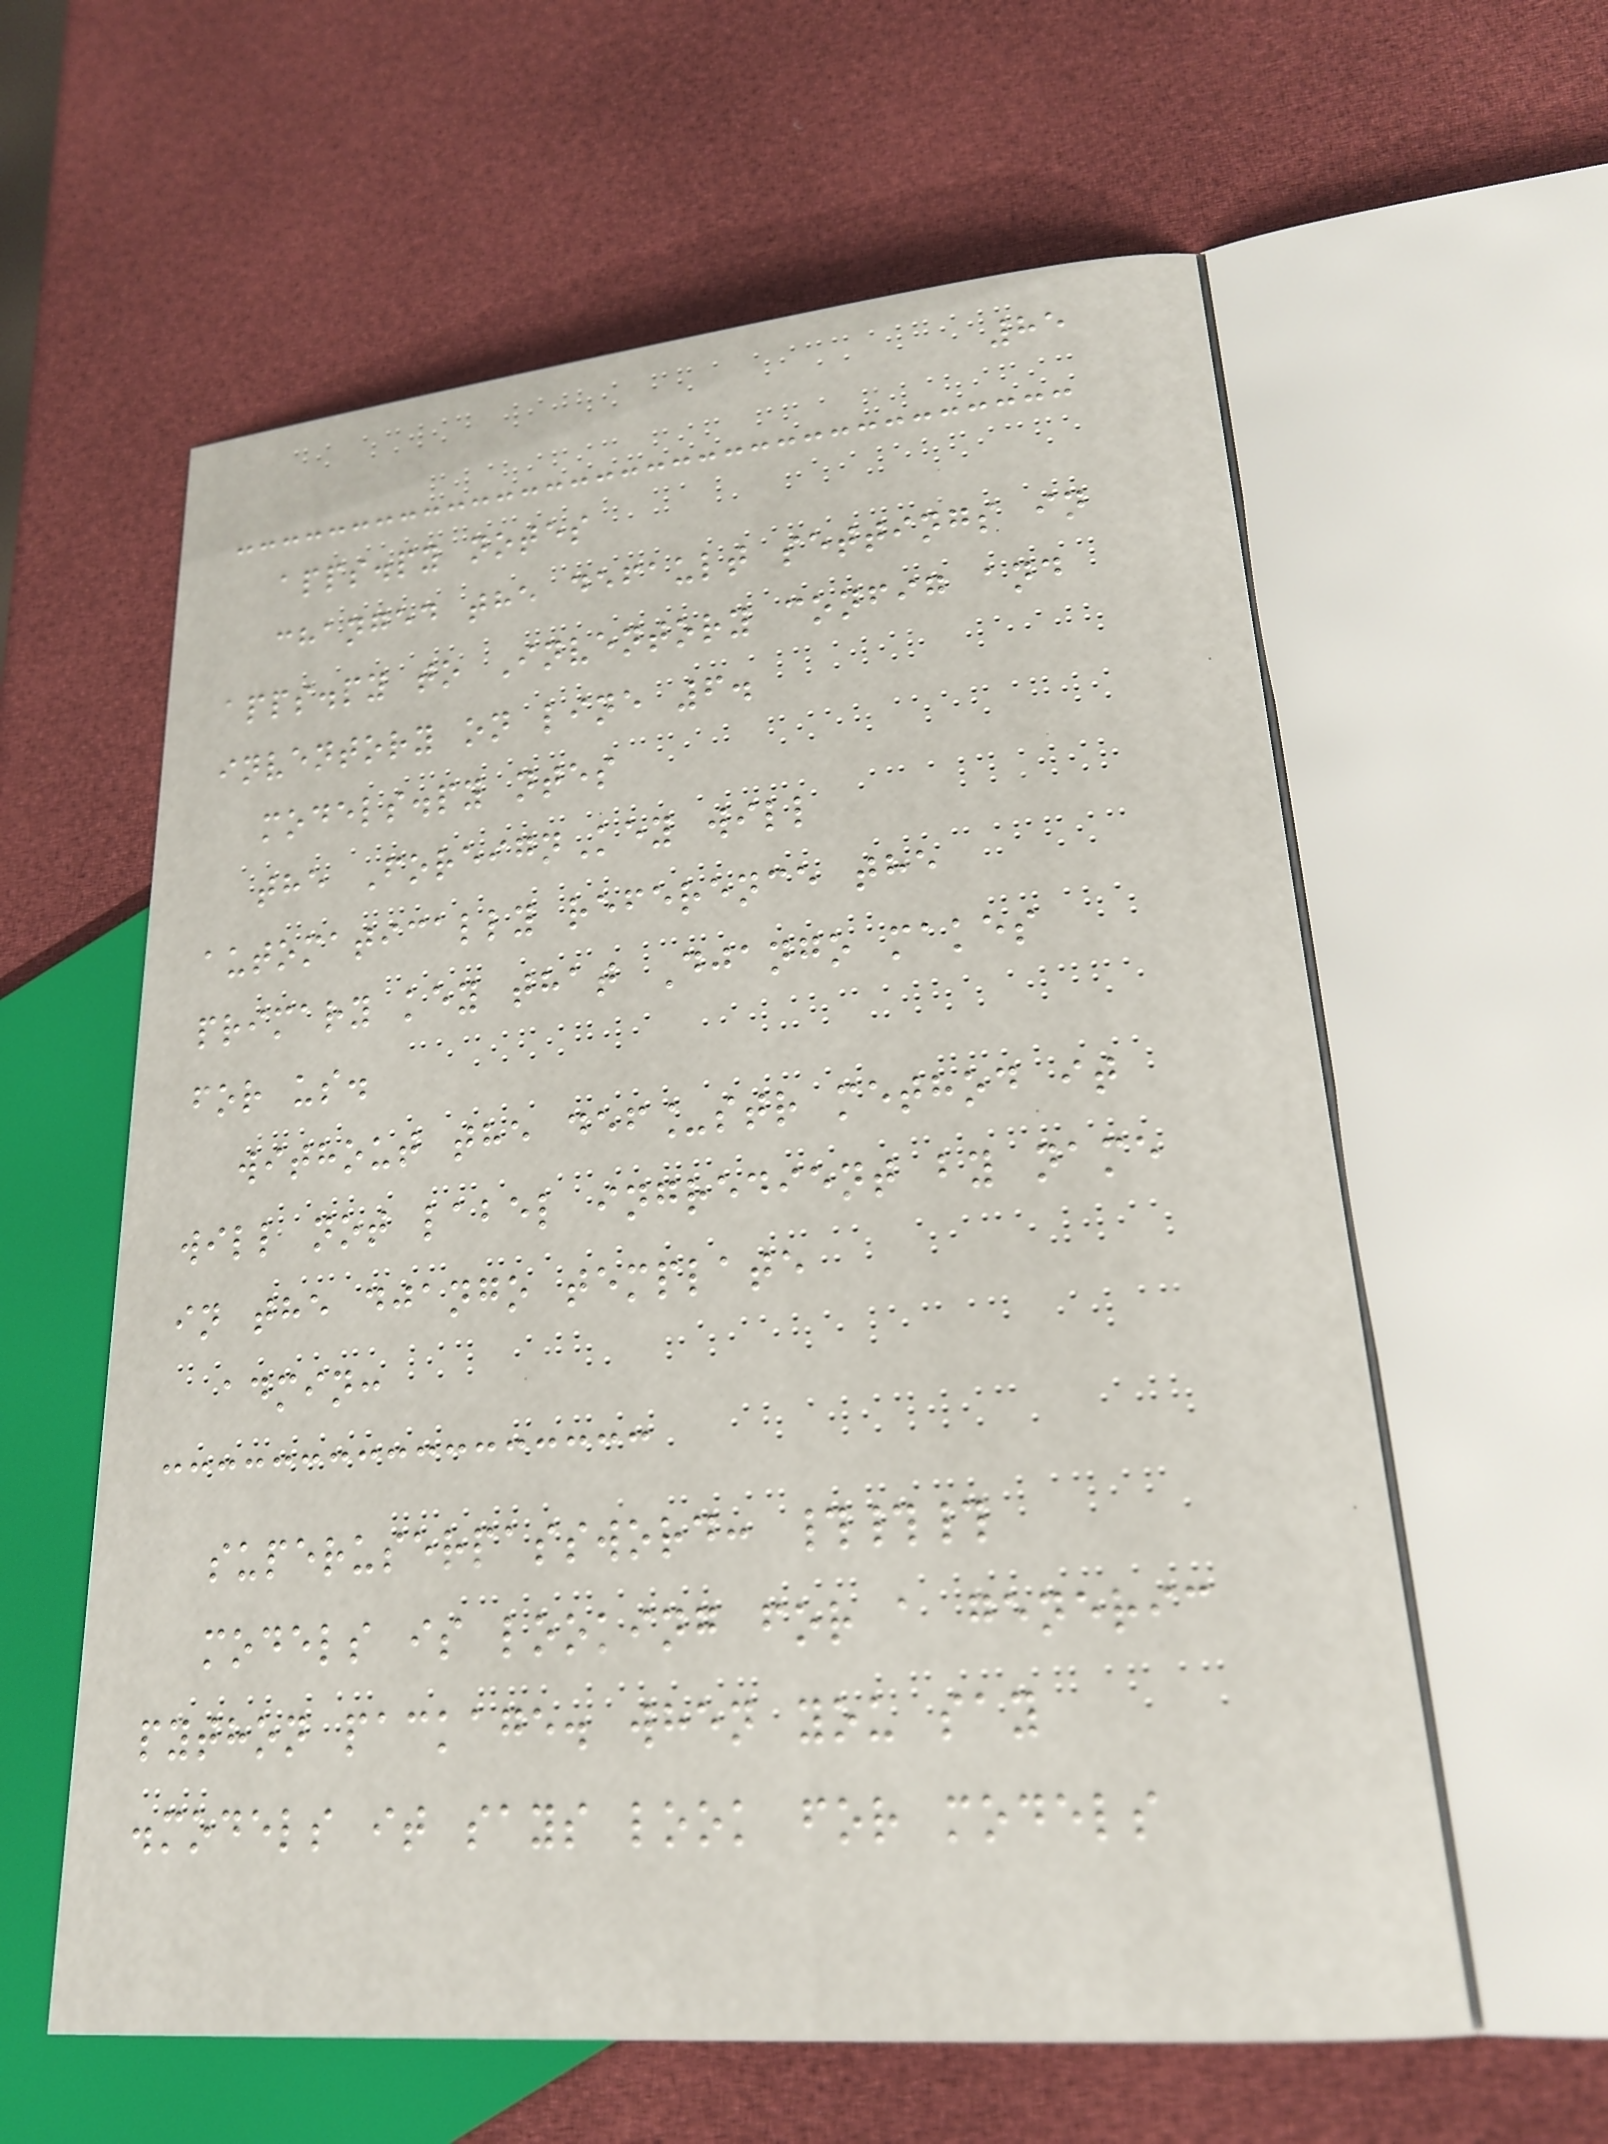85
apps.py notes
changed the default settings in
apps.py to Inventory config and
inventory on line 6.
models.py ntes
the ForeignKey will
automatically reference the
primary key that Django makes
for us.
without the def_str method it
will not label ingredient by name
in the django template
admin:
superuserpassword: ###
models is looking for a generic
python package. when you say
.models it says look for models
